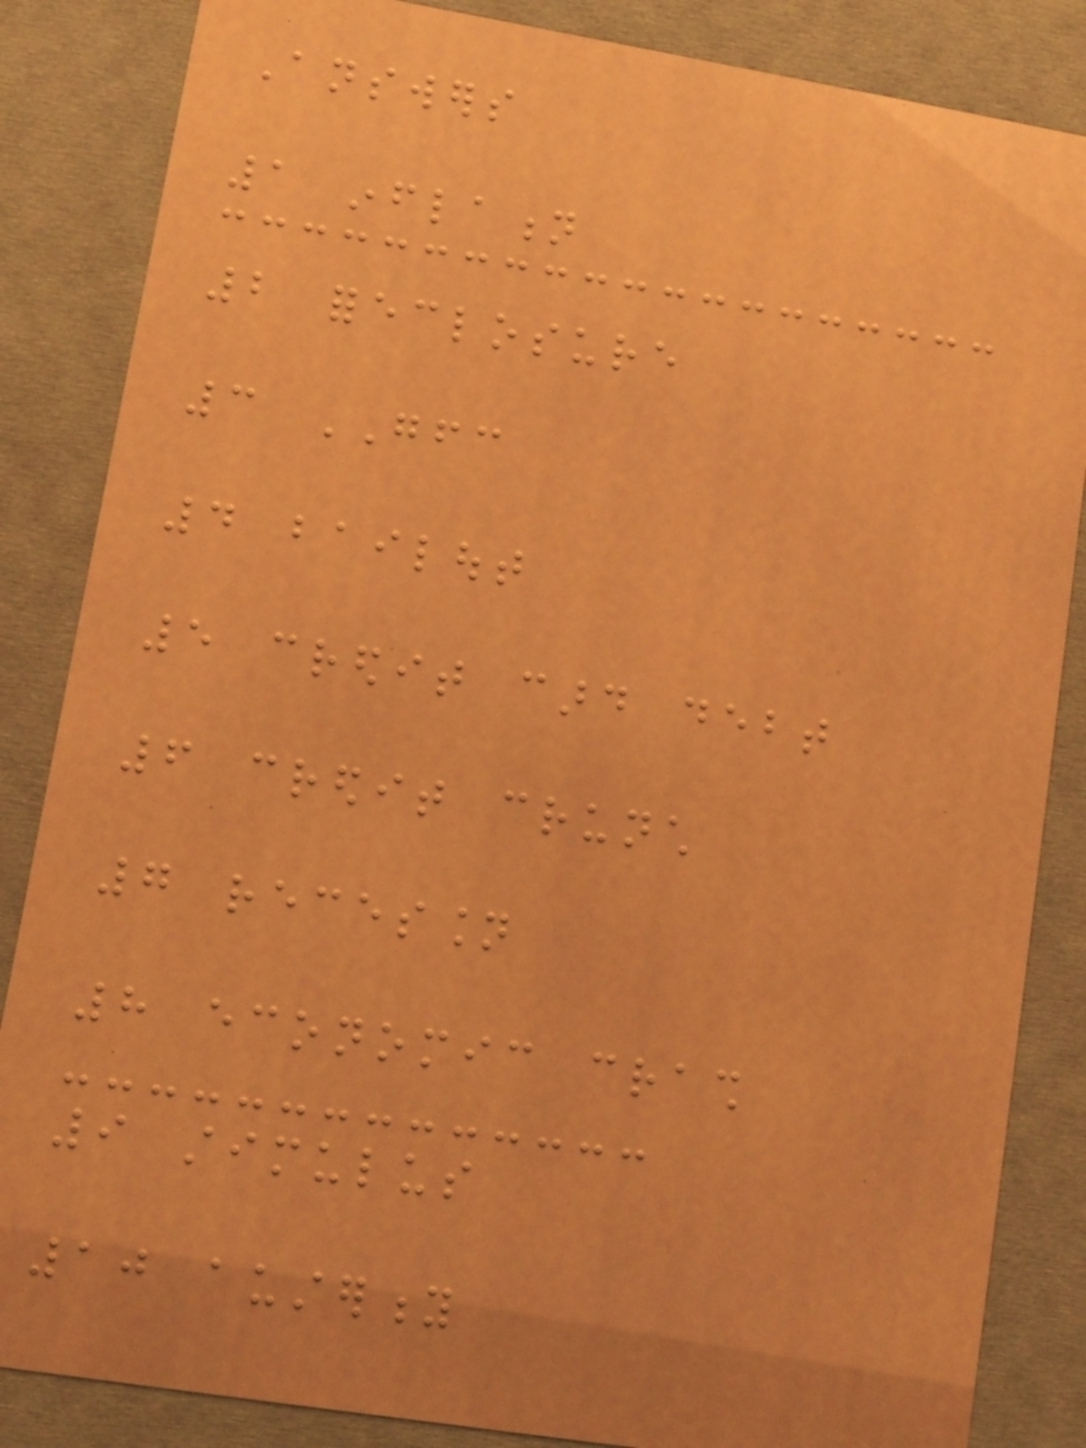Answers
1 inflation
2 foreclosure
3 GFC
4 bailout
5 credit card debt
6 credit crunch
7 recession
8 economic crash
9 stimulus
10 austerity
